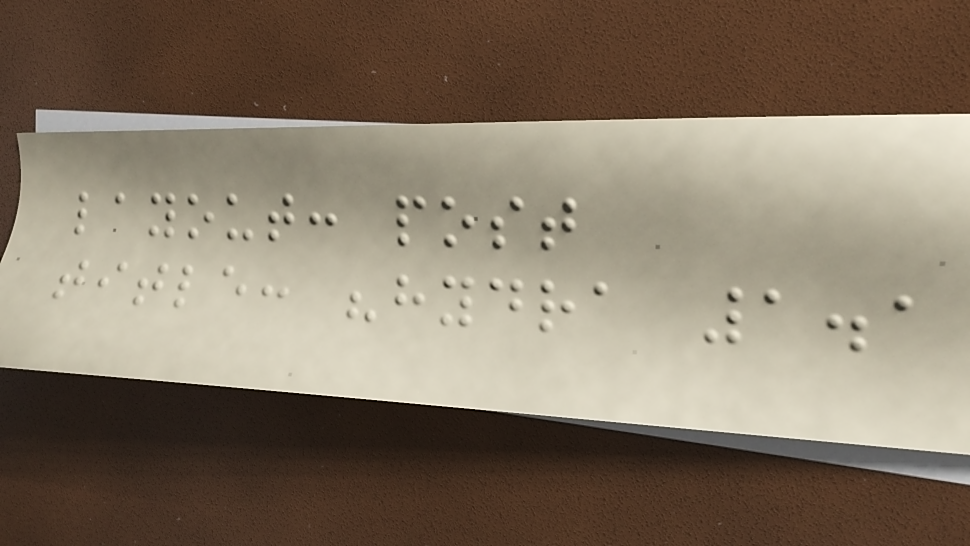layout: post
title: "hydra 1.1
